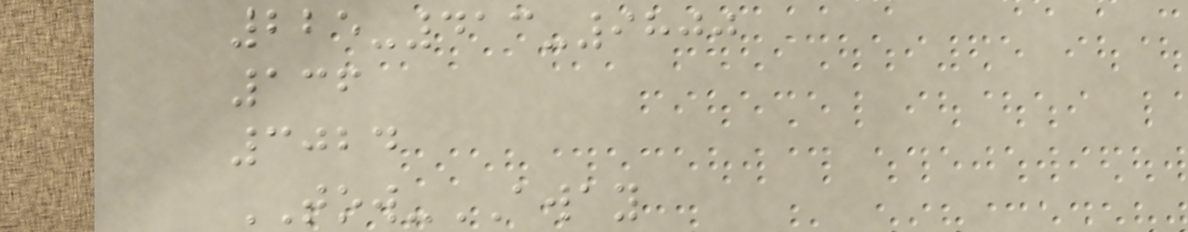225-413-9800
136
3024
TOW-AWAY
